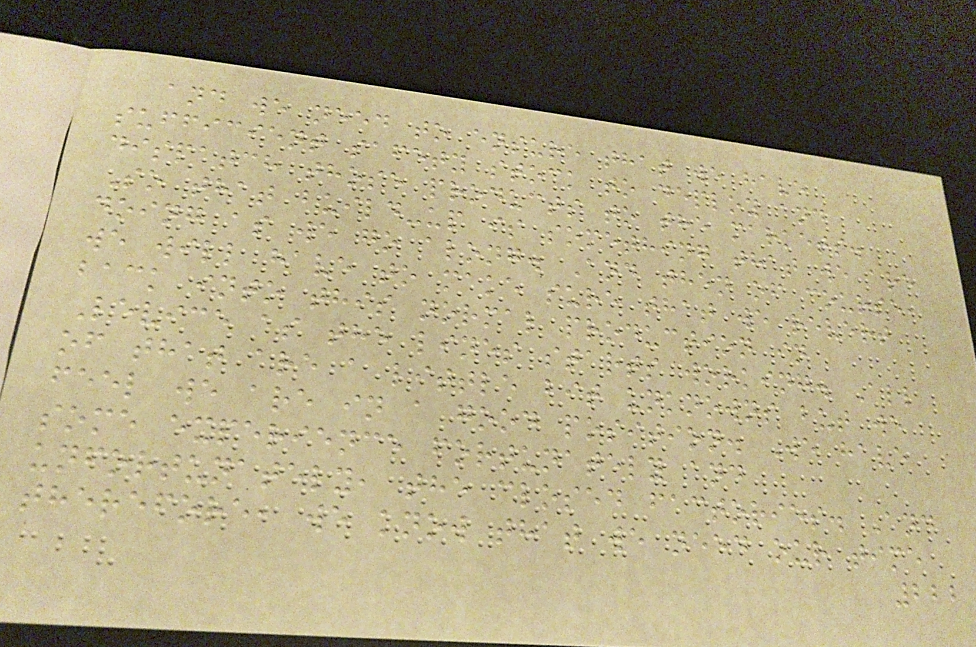and we need to ensure that we have
sufficient safety stock to deploy and
dispatch those products to the markets.
So that build-up is something that we are
doing as we go along. And then of course,
we will have to make sure that we revert
back into this normal production in
Levice as the lines starts working. All
of that are a little bit unknowns but we
feel we are in a good position. We have
some experience fortunately and
unfortunately, the closed factories. And
therefore, we know that we need our time
222
